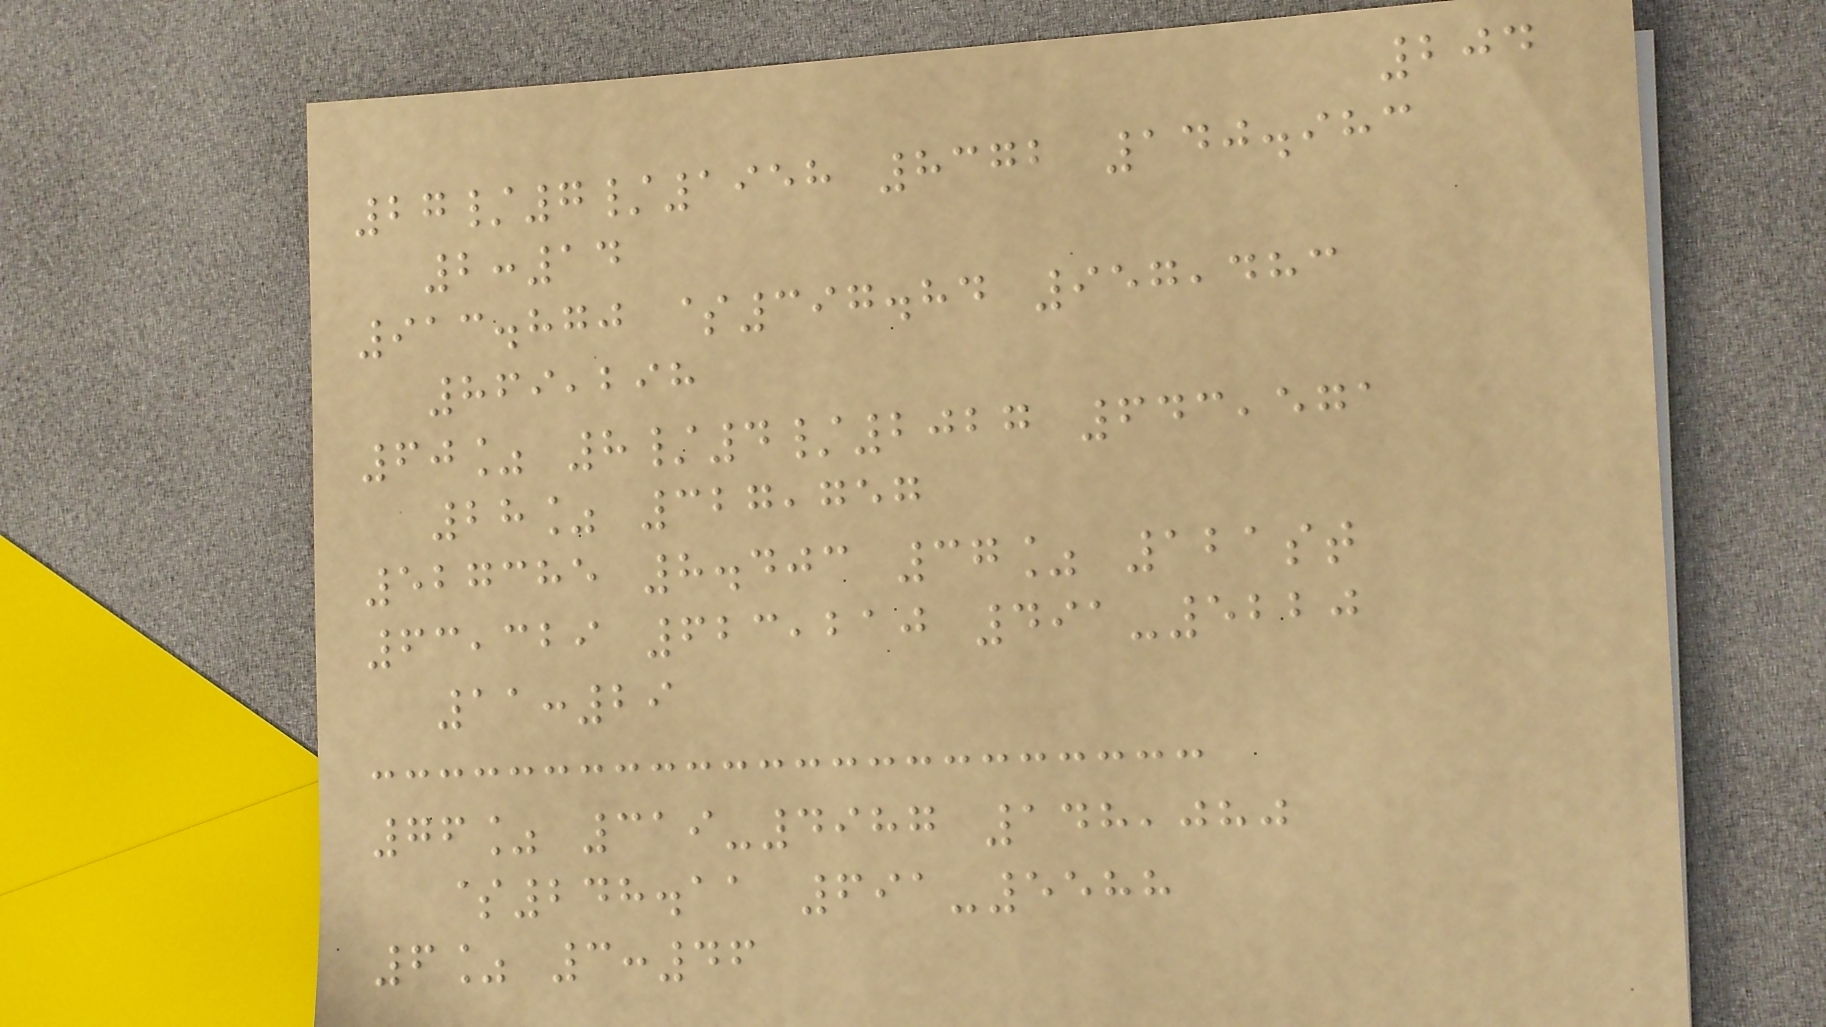204
27/7/1958 8372 140.983
2:14
913.870 $397.84 957,483
869,298
60% 8/4/2027 643,571
28% 327,757
527385 8.403 37% 121st
63,329 623,210 491-5220
11:29
76% 319-4987 148,080
$248.11 691-5588
6% 3:46
